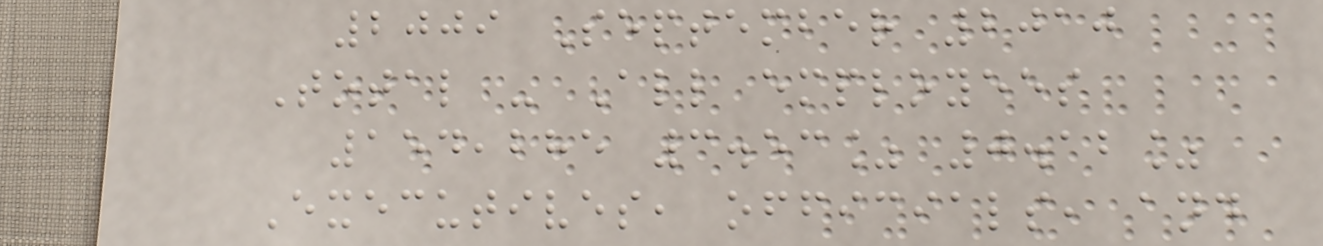2009 September 2010
Total - All employees
154,285 3.53% 0.12%
Executives, officials, and
